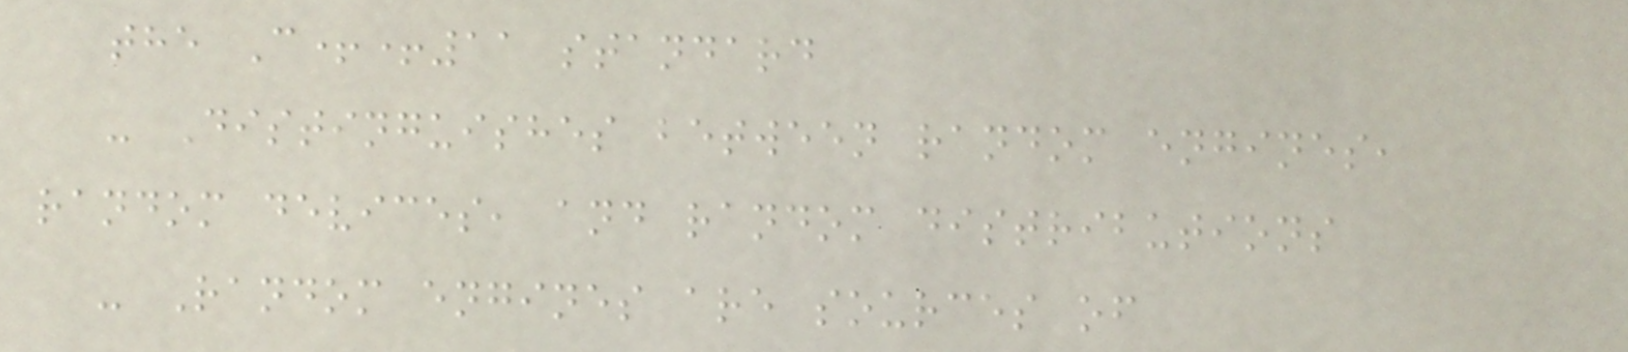the C++11 standard
- Distinguishes between random engines,
random devices, and random distributions
- Random engines are sources of
